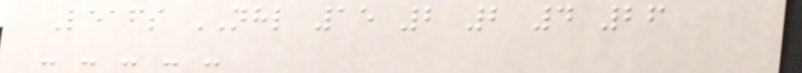Leafs NHL 15 2 2 4 26
- - - - -
